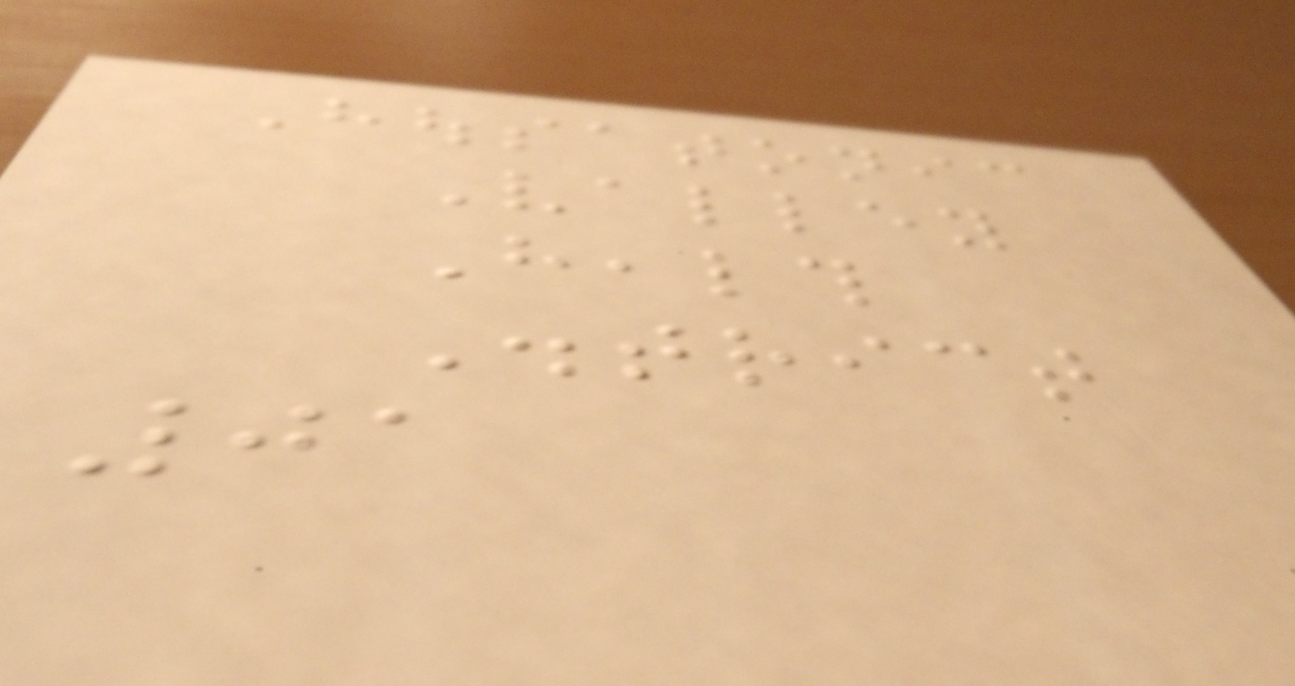Housatonic
Valley
Health
District
01
